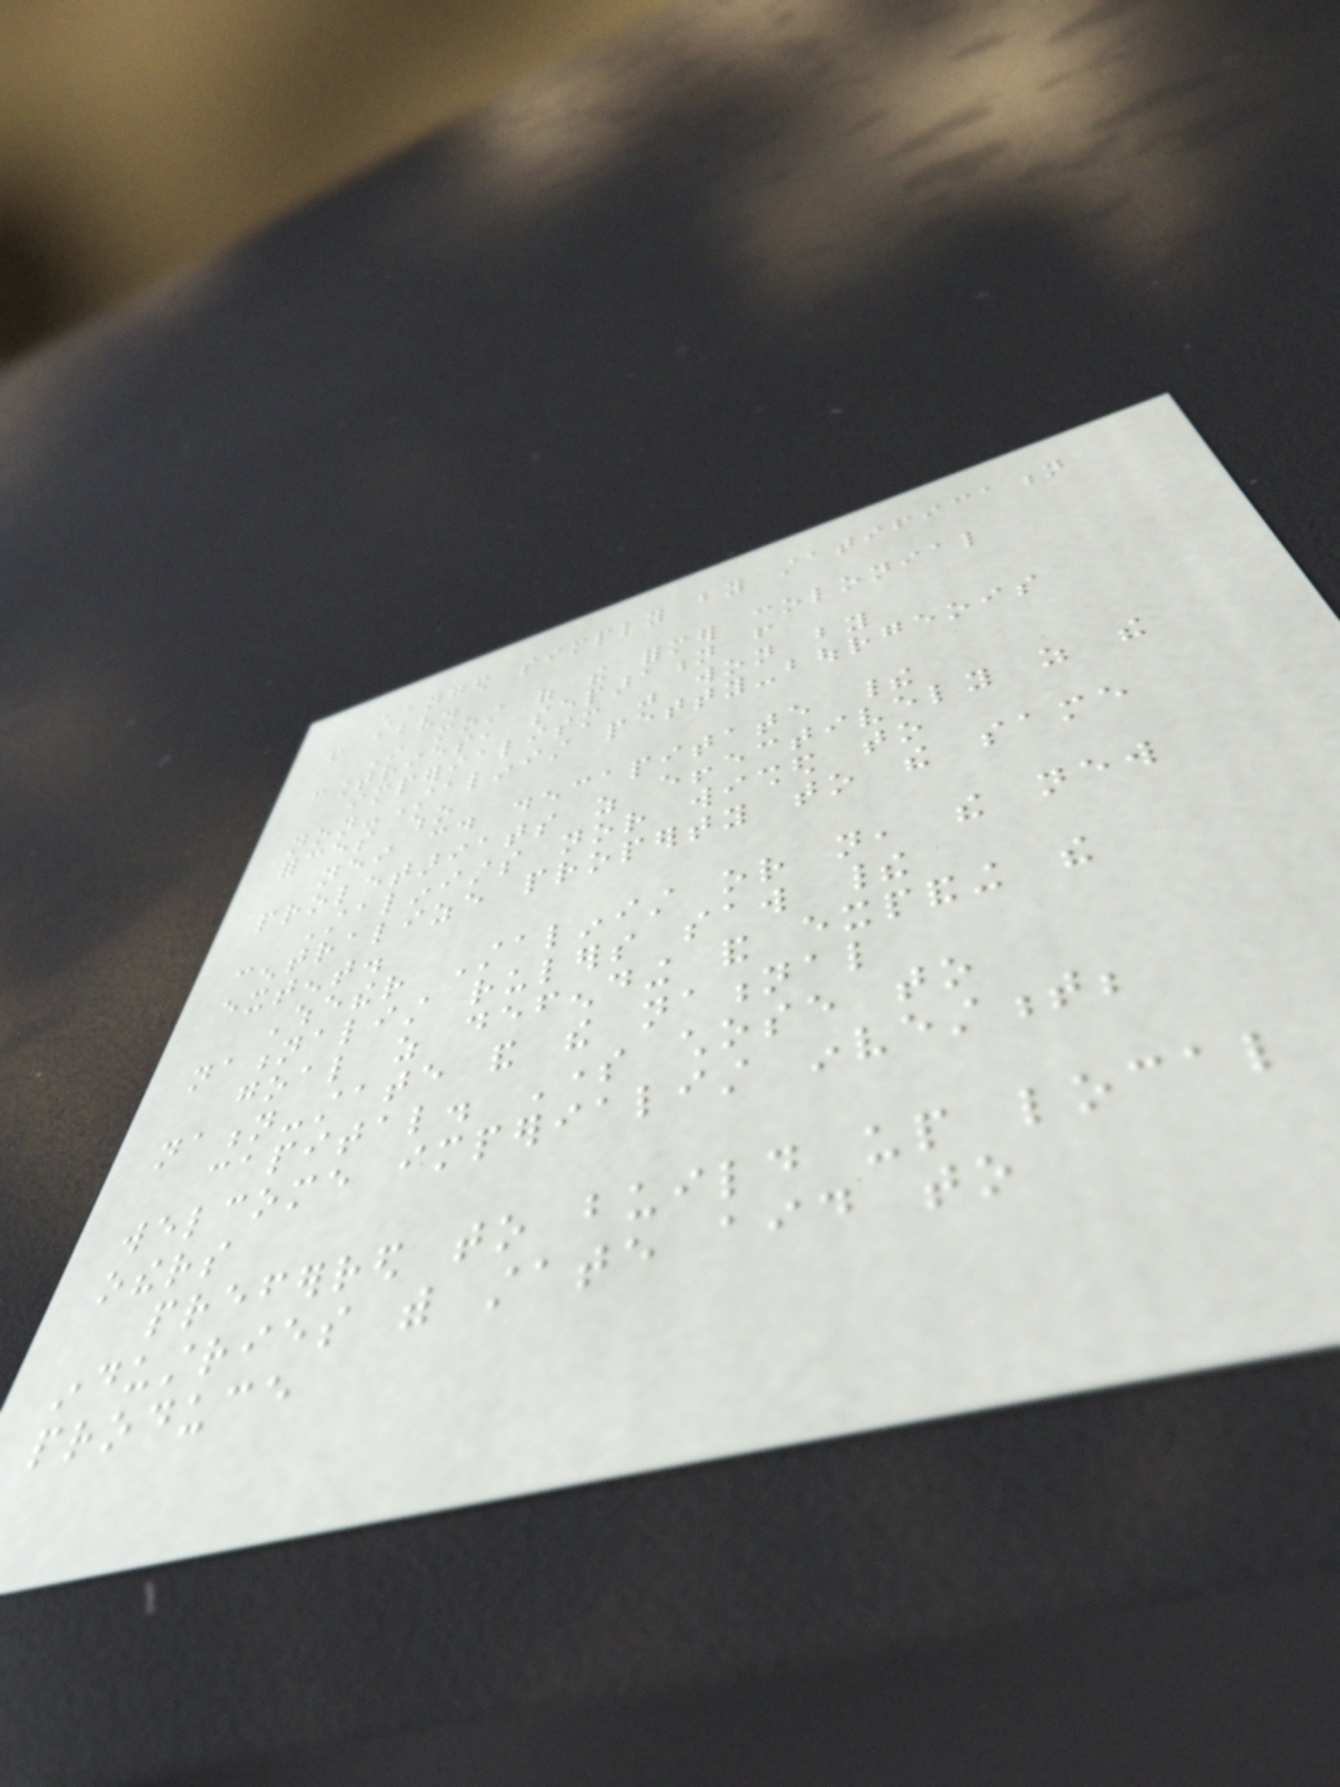changed simply by statification
from above.
In most of the former colonial
countries, separation from
imperialism was won by
non-Stalinist petty-bourgeois
forces who
neither could decapitate their
proletariats as effectively as the
Stalinists nor wished to
centralize property to the same
extent.
Whether Stalinist or not, the new
nationalist rulers saw their
goal as defending and expanding the
nation-state and the national
capital. Some chose to
welcome imperialist investment;
others
preferred to build up local
industries with state aid to
produce
